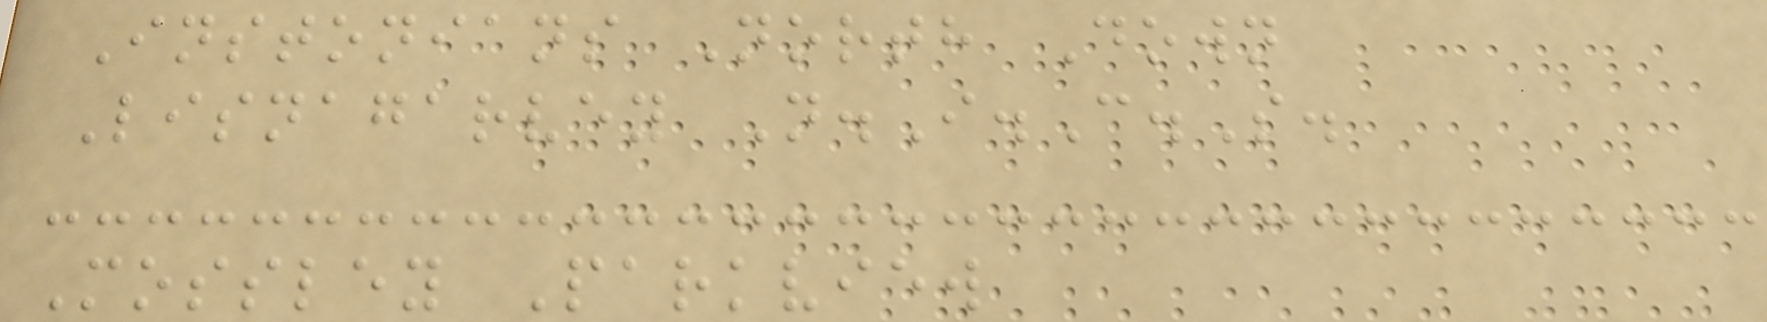Instonians North Down
Lisnagarvey N.I.C.S.
Mossley Parkview
